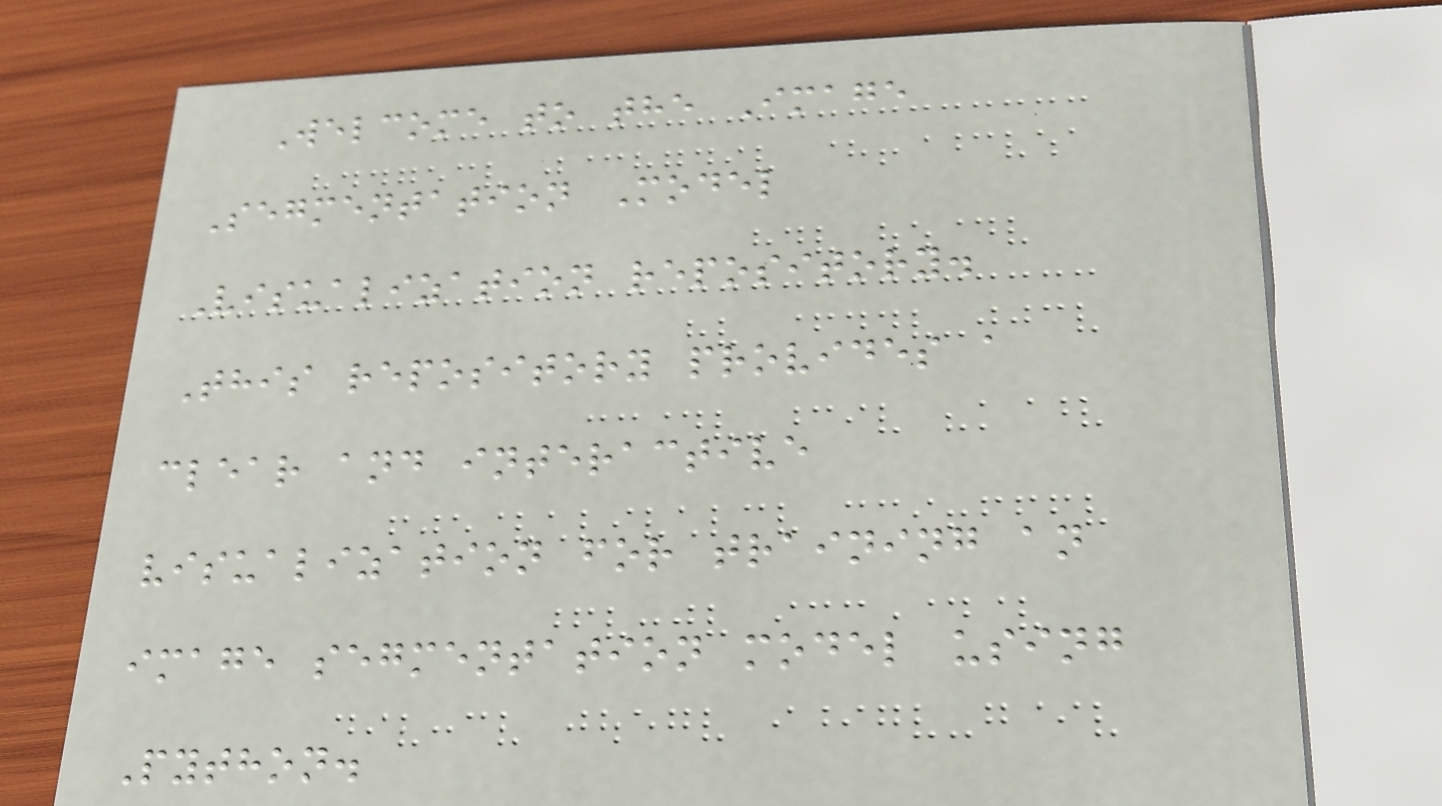Welcome to the Image
Segmentation Model
Visualization repository.
This repository provides a
clear and interactive
visualization for training an
image segmentation model using
Python.
